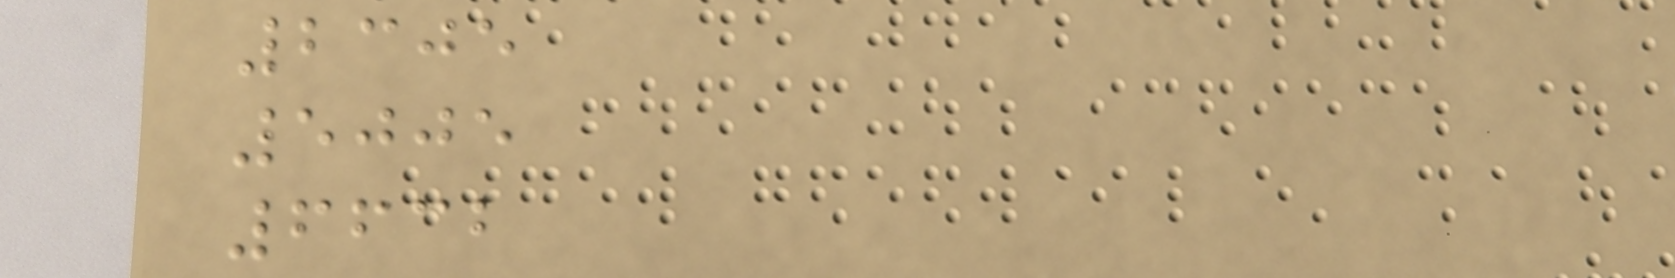2305
5005
6632
